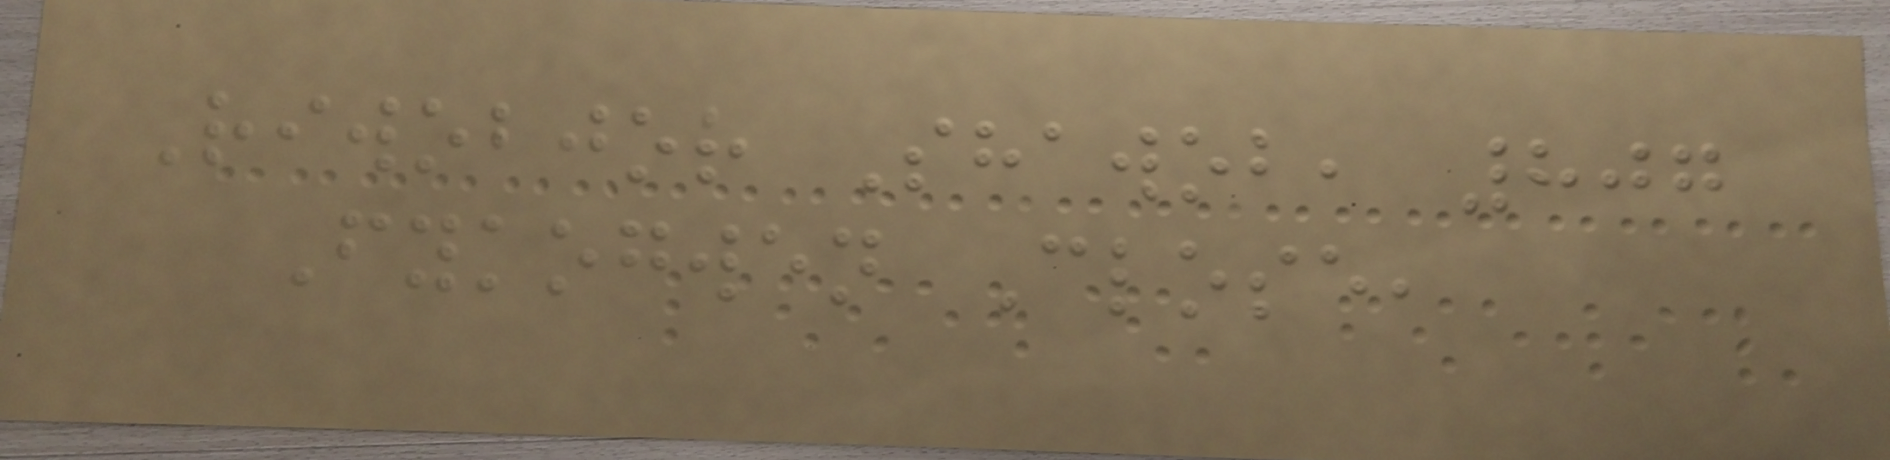Riwobjor Shawob, 807
Fykogwen Close,
